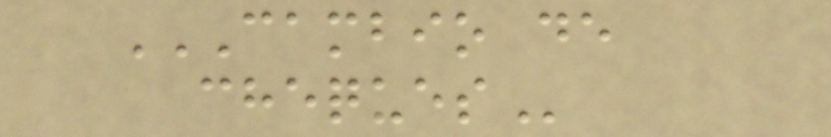CAMBIO DE
CHEQUES
